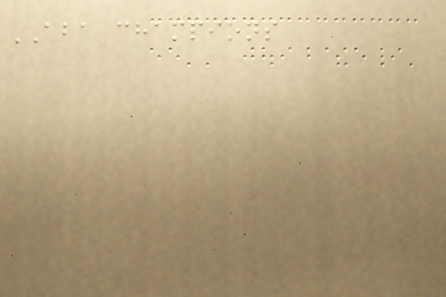ABA champions
